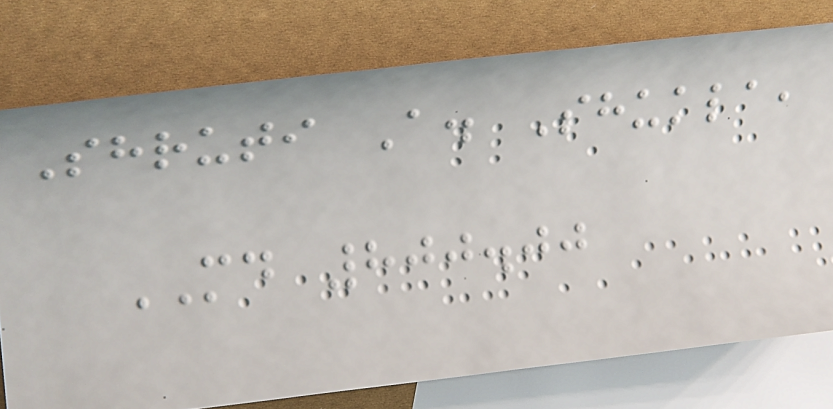Shruti A. Shukla,
MD 800.00
